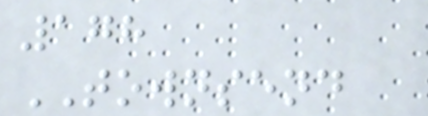178
TOWNSEND
